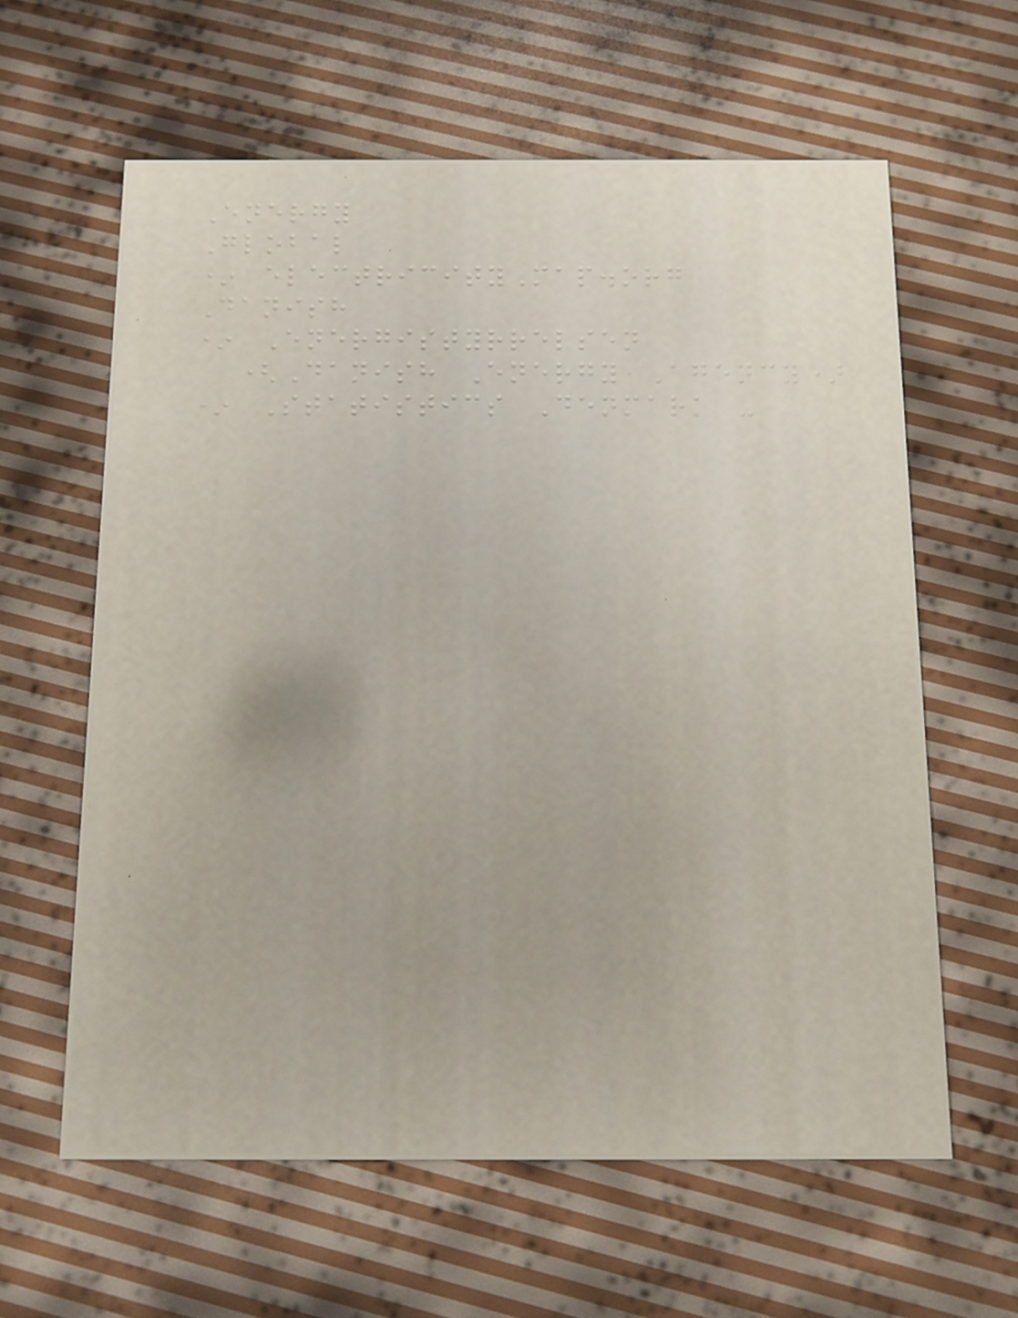Energy
Global
* electricityMap.org
Danish
* Energistyrrelsen
(Danish Energy Agency)
* Statistics Denmark -
